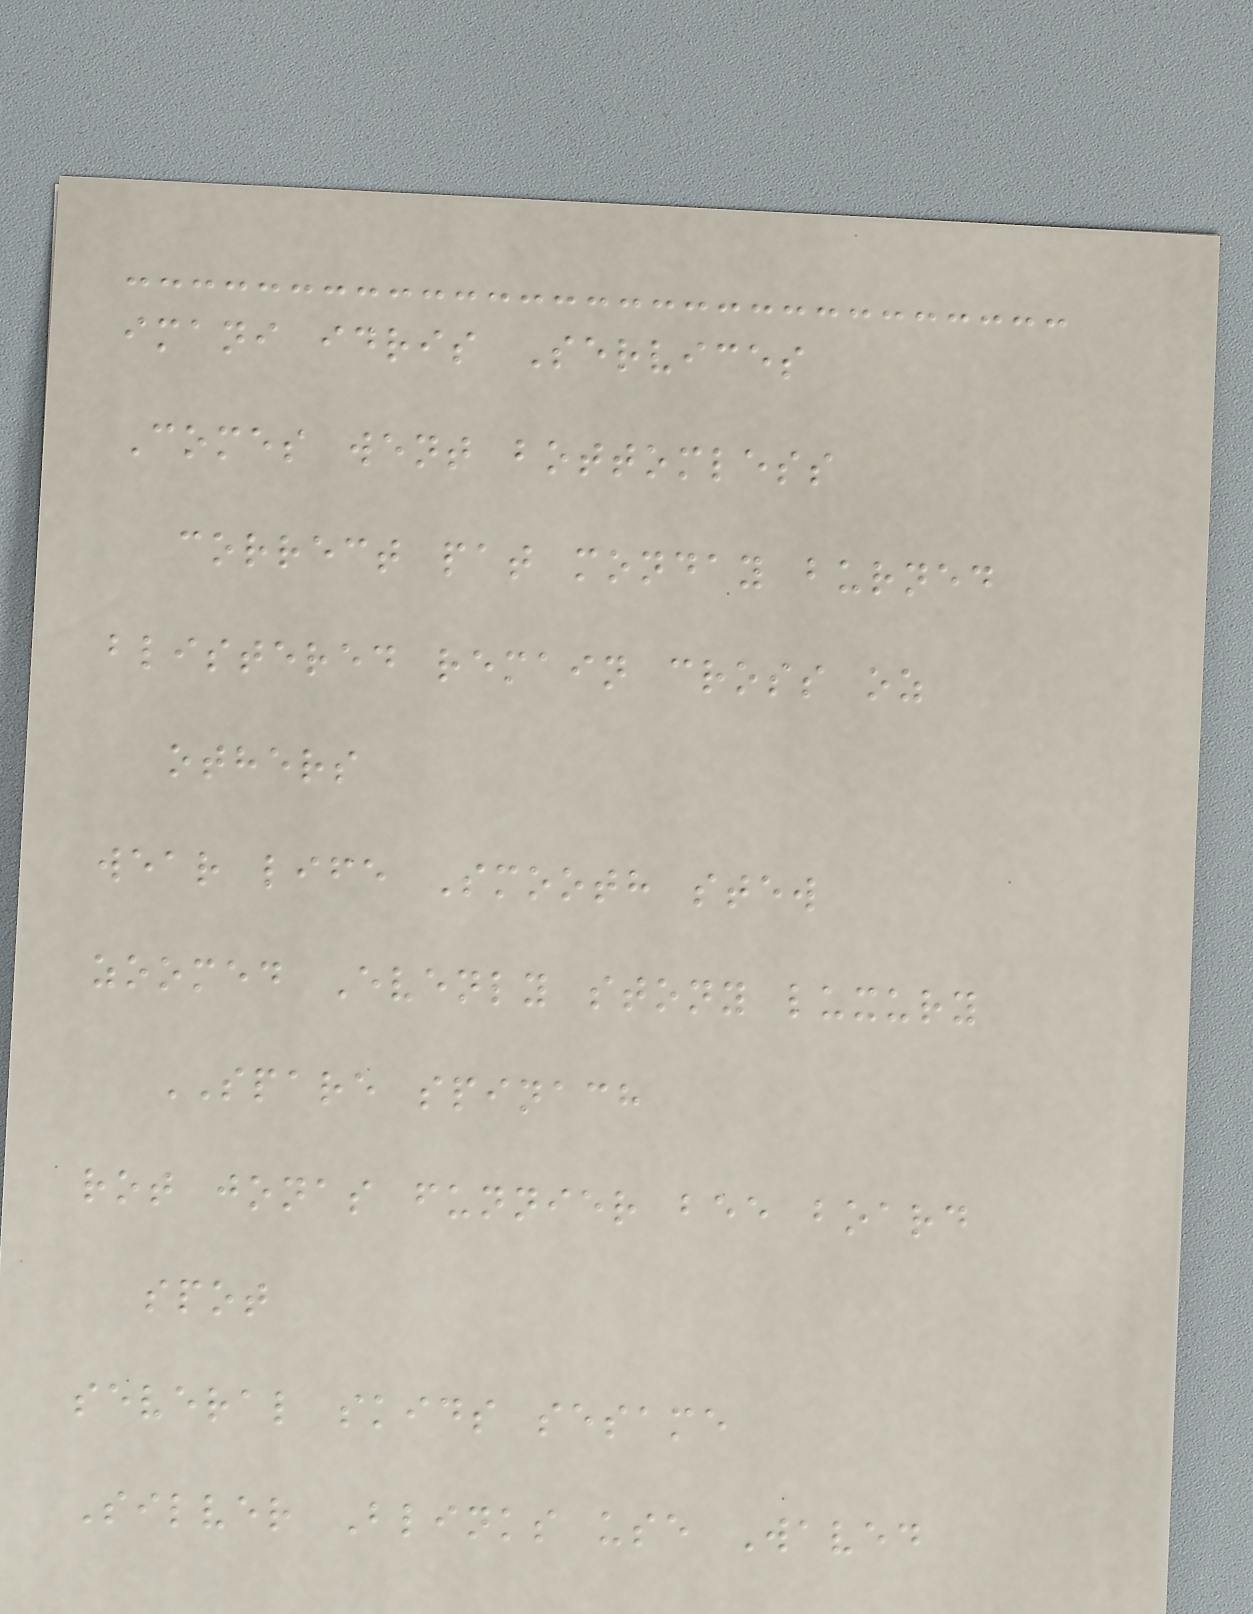imani idris Services
Comes went bottomless
correct pat monday burned
blistered remain cross oz
others
wear life Smooth stew
zoomed Evenly stony luxury
SPARE spinach
rot jonas funnier bee board
spot
several skids sesame
Silver Blinks use Waved
